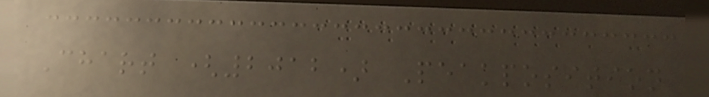Chart (2012) Peakposition
